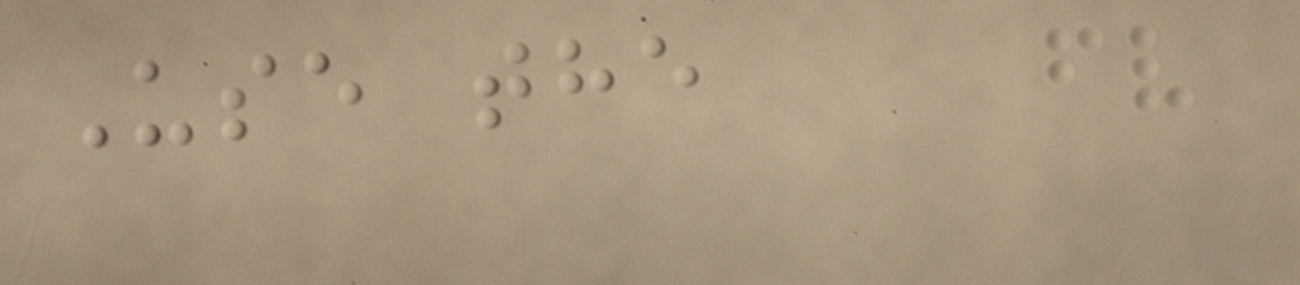Use the
